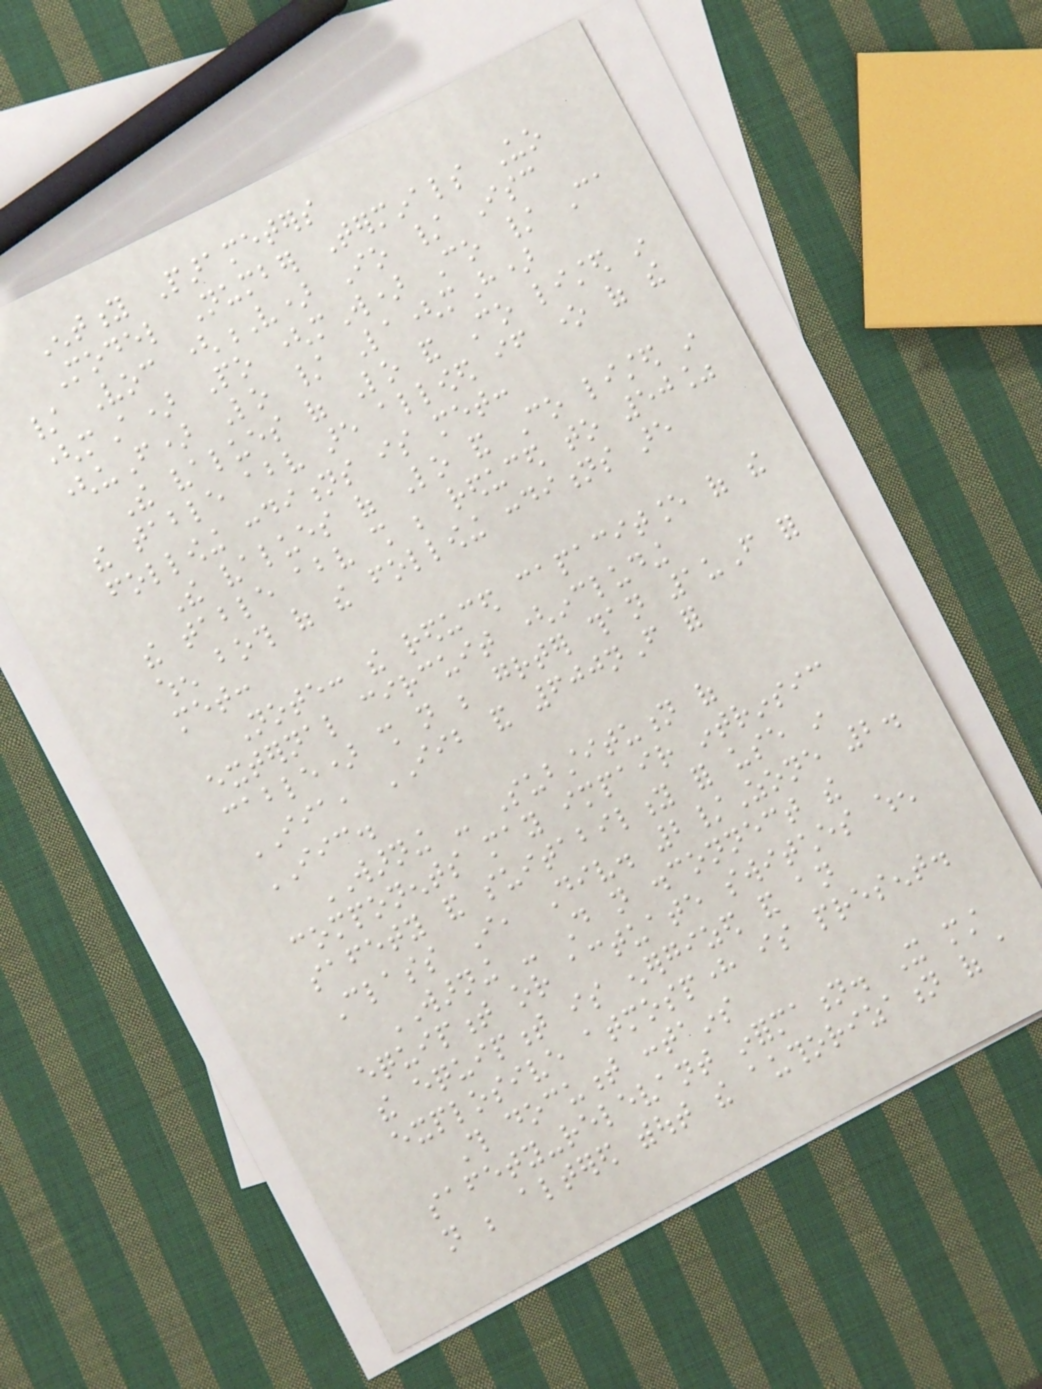Entity Parameters
Model Number Terminals Uo
/ Voc (V) Io / Isc
(mA) Po (mW) Co / Ca
(uF) Lo / La(mH)
The values of Lo and Co listed in
the table above are allowed if one of the
following conditions is met:
The values of Lo and Co listed in
the table above shall be reduced to 50%
when both of the following conditions are
met:
Note: the reduced capacitance of the
external circuit (including
cable) shall not be greater than 1uF for
IIA, IIB and 600nF for
IIC.
WARNING - Substitution of
components may impair intrinsic
safety and suitability for use in
Class I, Div. 2/Zone 2.
WARNING - Do not disconnect the
equipment or actuate switches when
the equipment is energized and an
explosive atmosphere is present.
This document contains
safety-relevant information. It must
not be altered without the authorization of a
